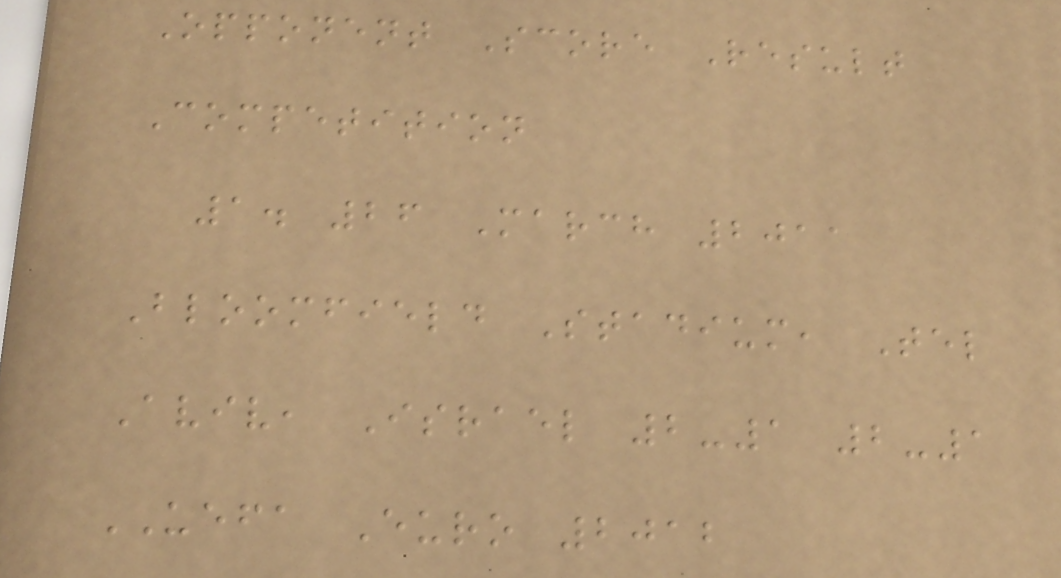Opponent Score Result
Competition
1. 26 March 2011
Bloomfield Stadium, Tel
Aviv, Israel 2-1 2-1
UEFA Euro 2012
